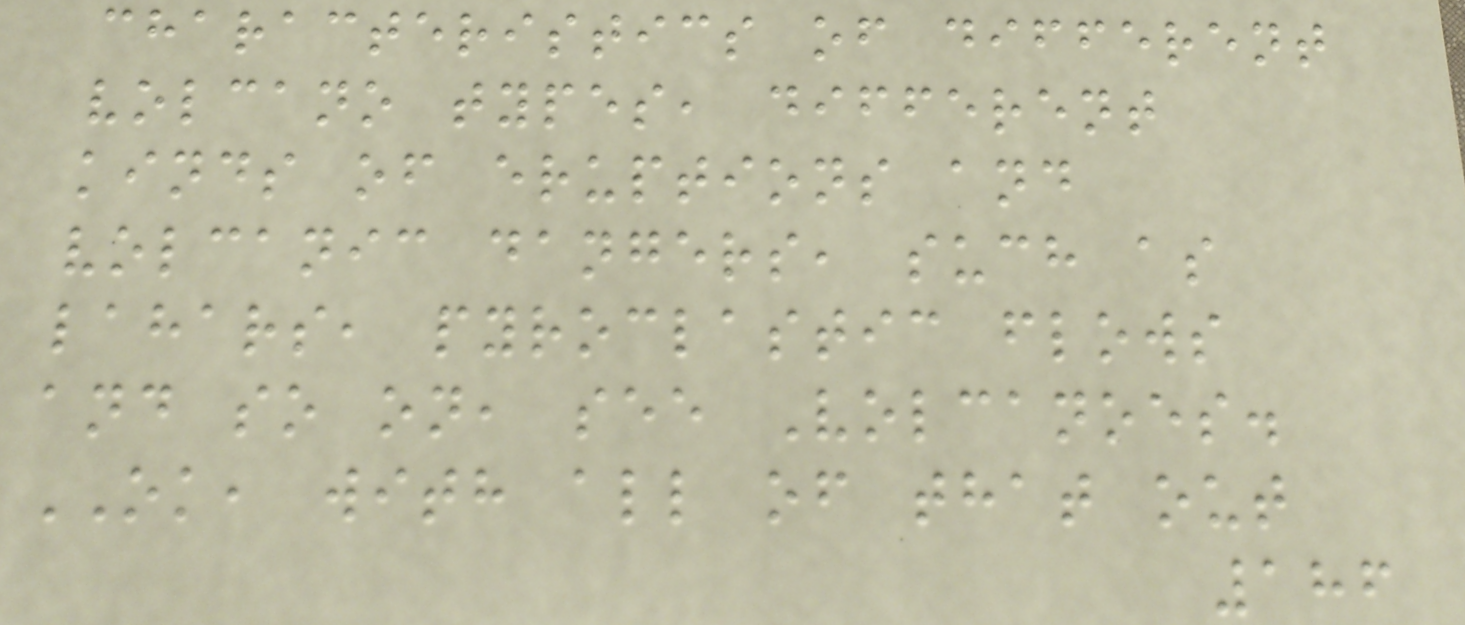characteristics of different
volcano types, different
kinds of eruptions and
volcanic dangers, such as
lahars, pyroclastic flows
and so on, see Volcanoes.
OK, with all of that out
186
